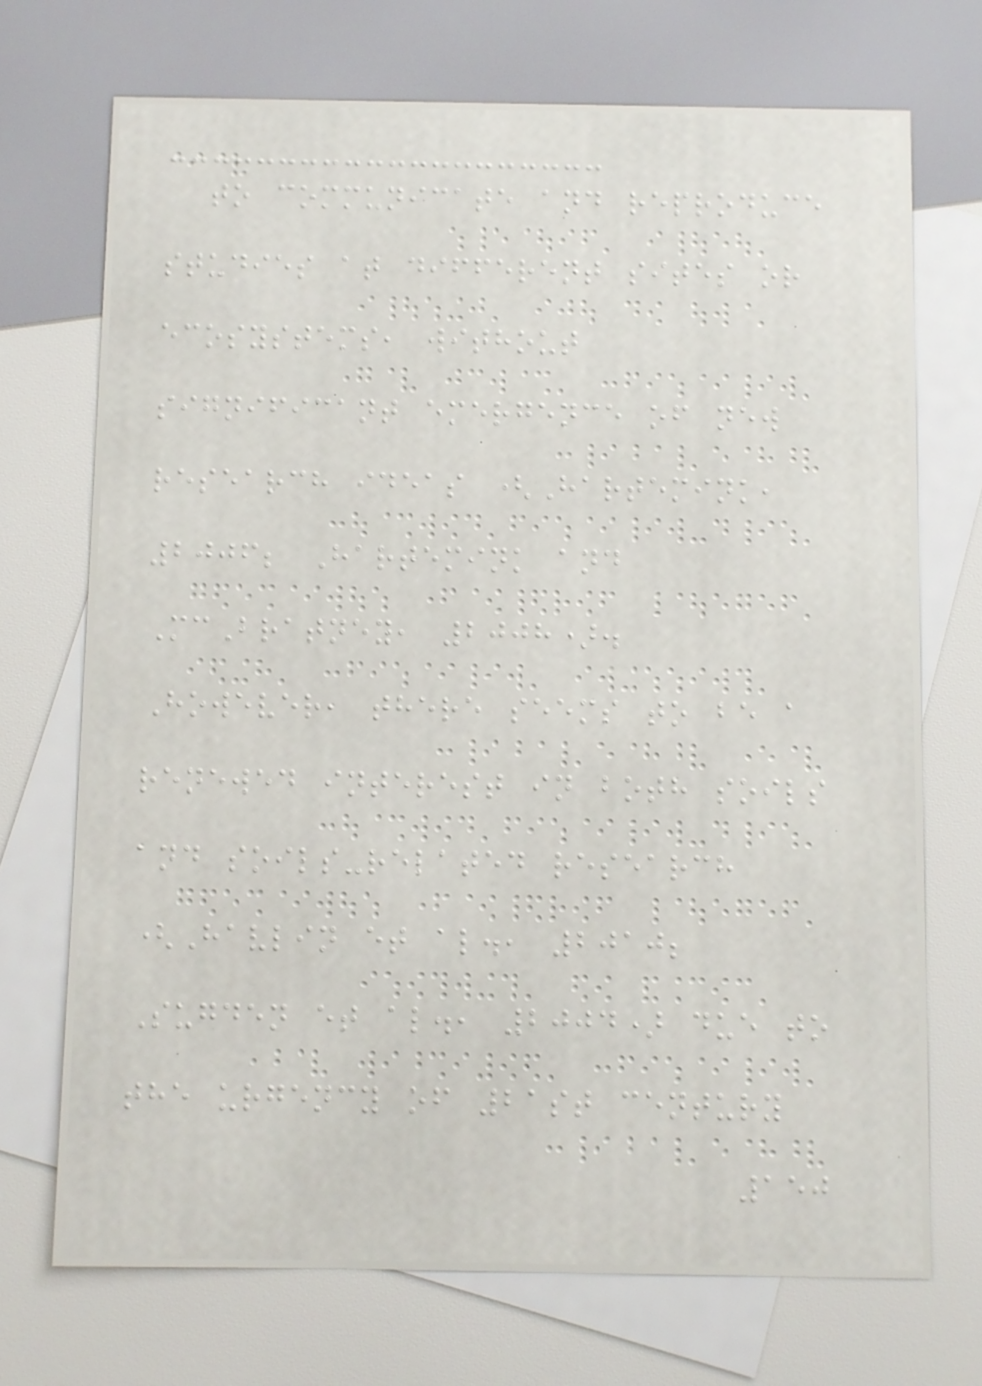to communicate and reproduce
studies at different sites or
ecosystems, without
significant emergence of new
research ideas (Hartemink,
2006; Hartemink and
McBratney, 2008).
However, there seems to be a
renewed interest in both soils
and soils-related research
(Havlin et al., 2010;
Sugden et al., 2004) due to
the urgency of 21st century
150
